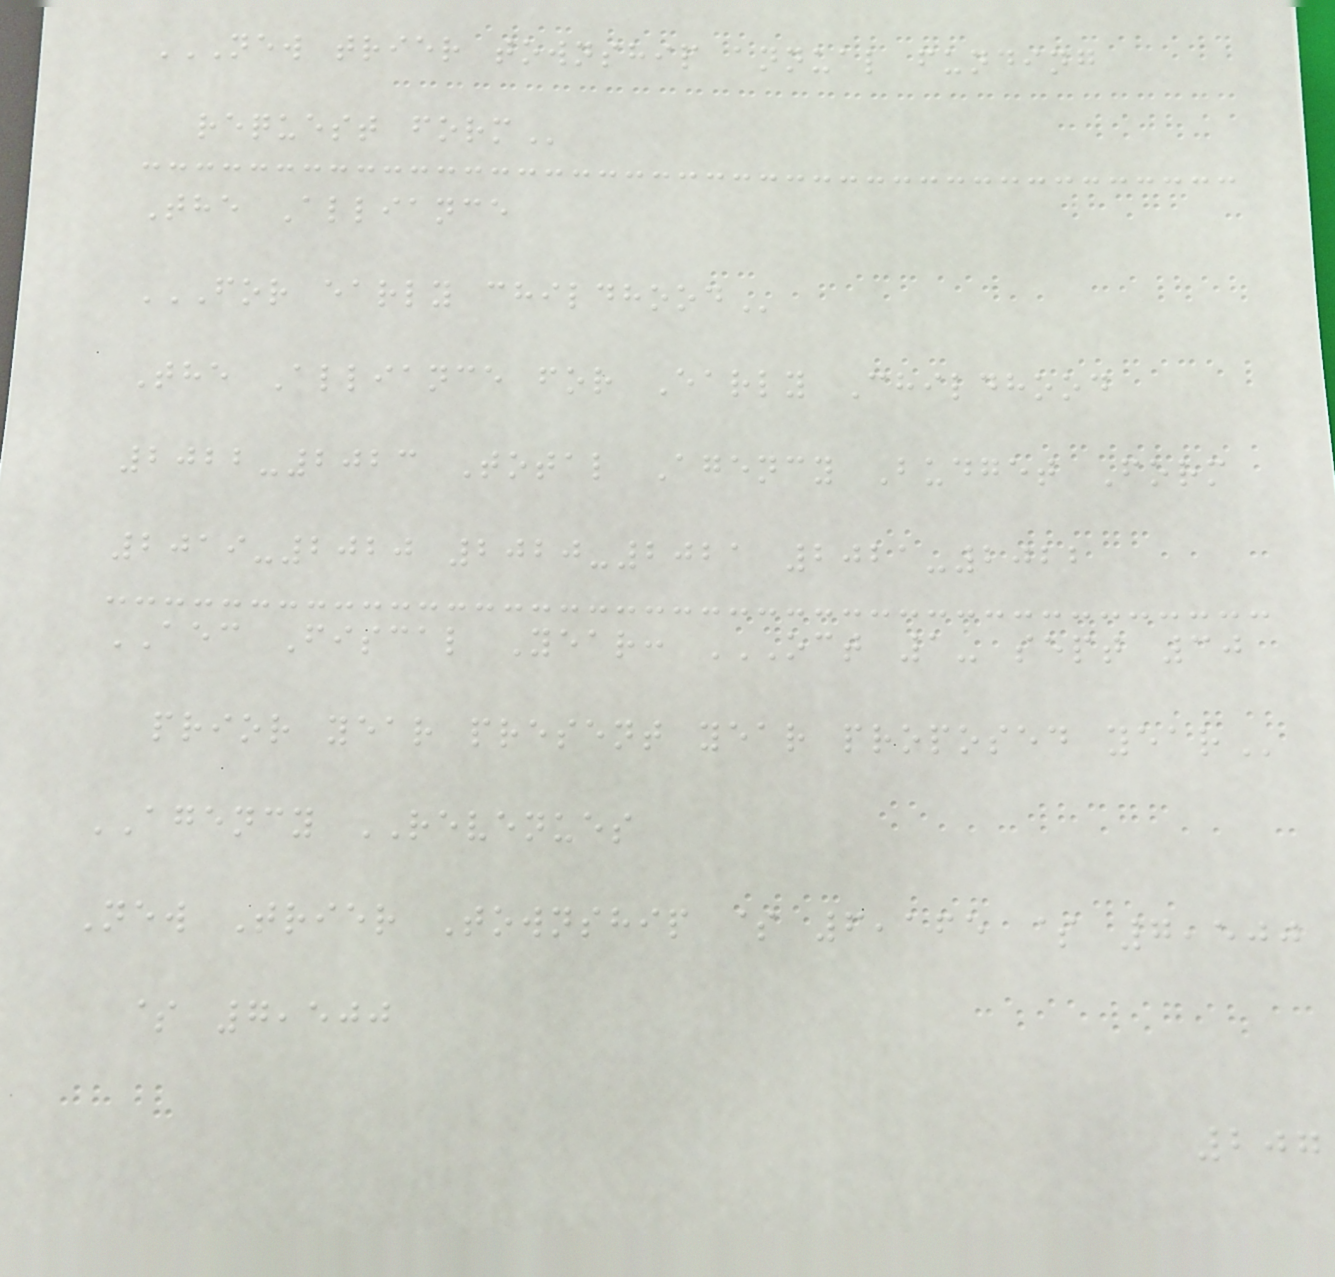NEW TRIER TOWNSHIP ANNUAL FUNDING
REQUEST FORM
The Alliance
FOR EARLY CHILDHOOD
The Alliance for Early Childhood
2022-2023 Total Agency Budget Form
2019-2020 2020-2021 2021-2022
AEC Fiscal Year: OCT 1- SEPT 30
PRIOR YEAR PRESENT YEAR PROPOSED YEAR
AGENCY REVENUES
New Trier Township $ 6,165 $ 7,500
$ 7,500
207
